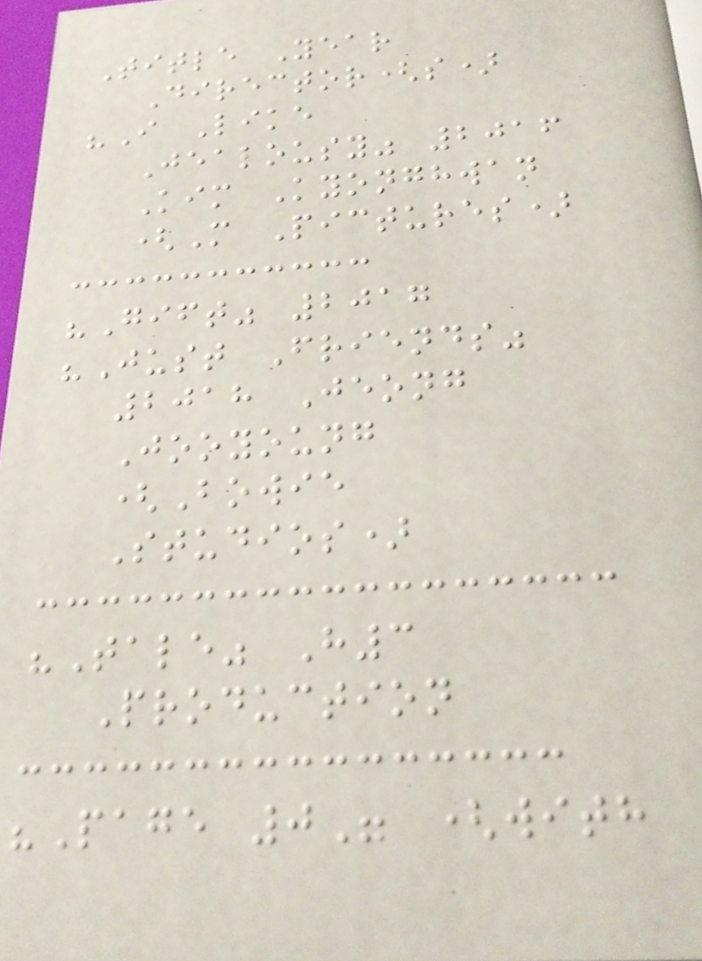Title Year
Director(s)
"I Like
Jealousy" 2016
Kim Kyonghwan
(M Pictures)
"Gift" 2017
"Just Friends"
2018 Jeong
Jooyoung
(Bowie
Studios)
"Tale" H3
Production
"Page 0" (with
